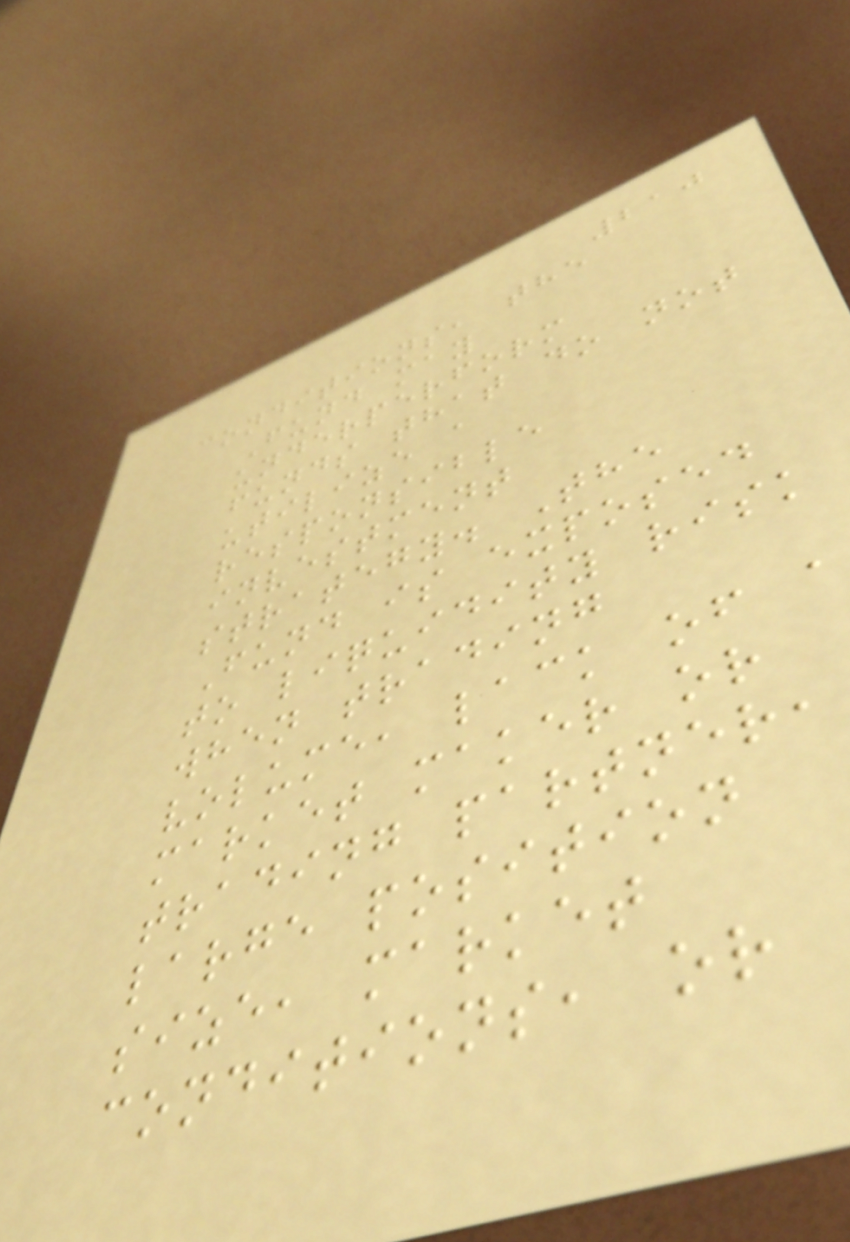210
conditions, the
Fund may
underperform
funds that do not
utilize a
responsible
investment
strategy. The
Fund is exposed
to liquidity risk
when trading
volume, lack of a
market maker or
trading partner,
large position
size, market
conditions, or
